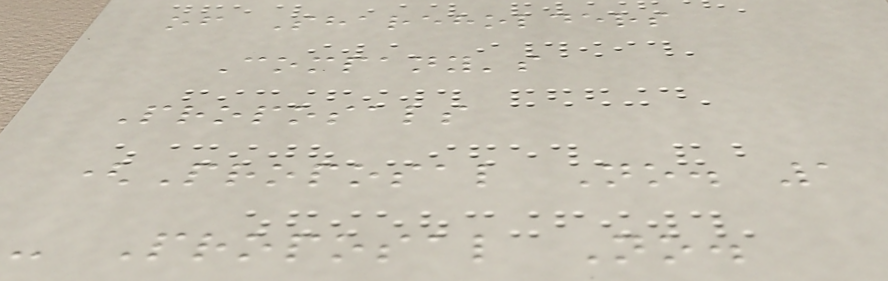of Shareholders
Company's
Proposals
(Proposal No. 1
- Proposal No.
